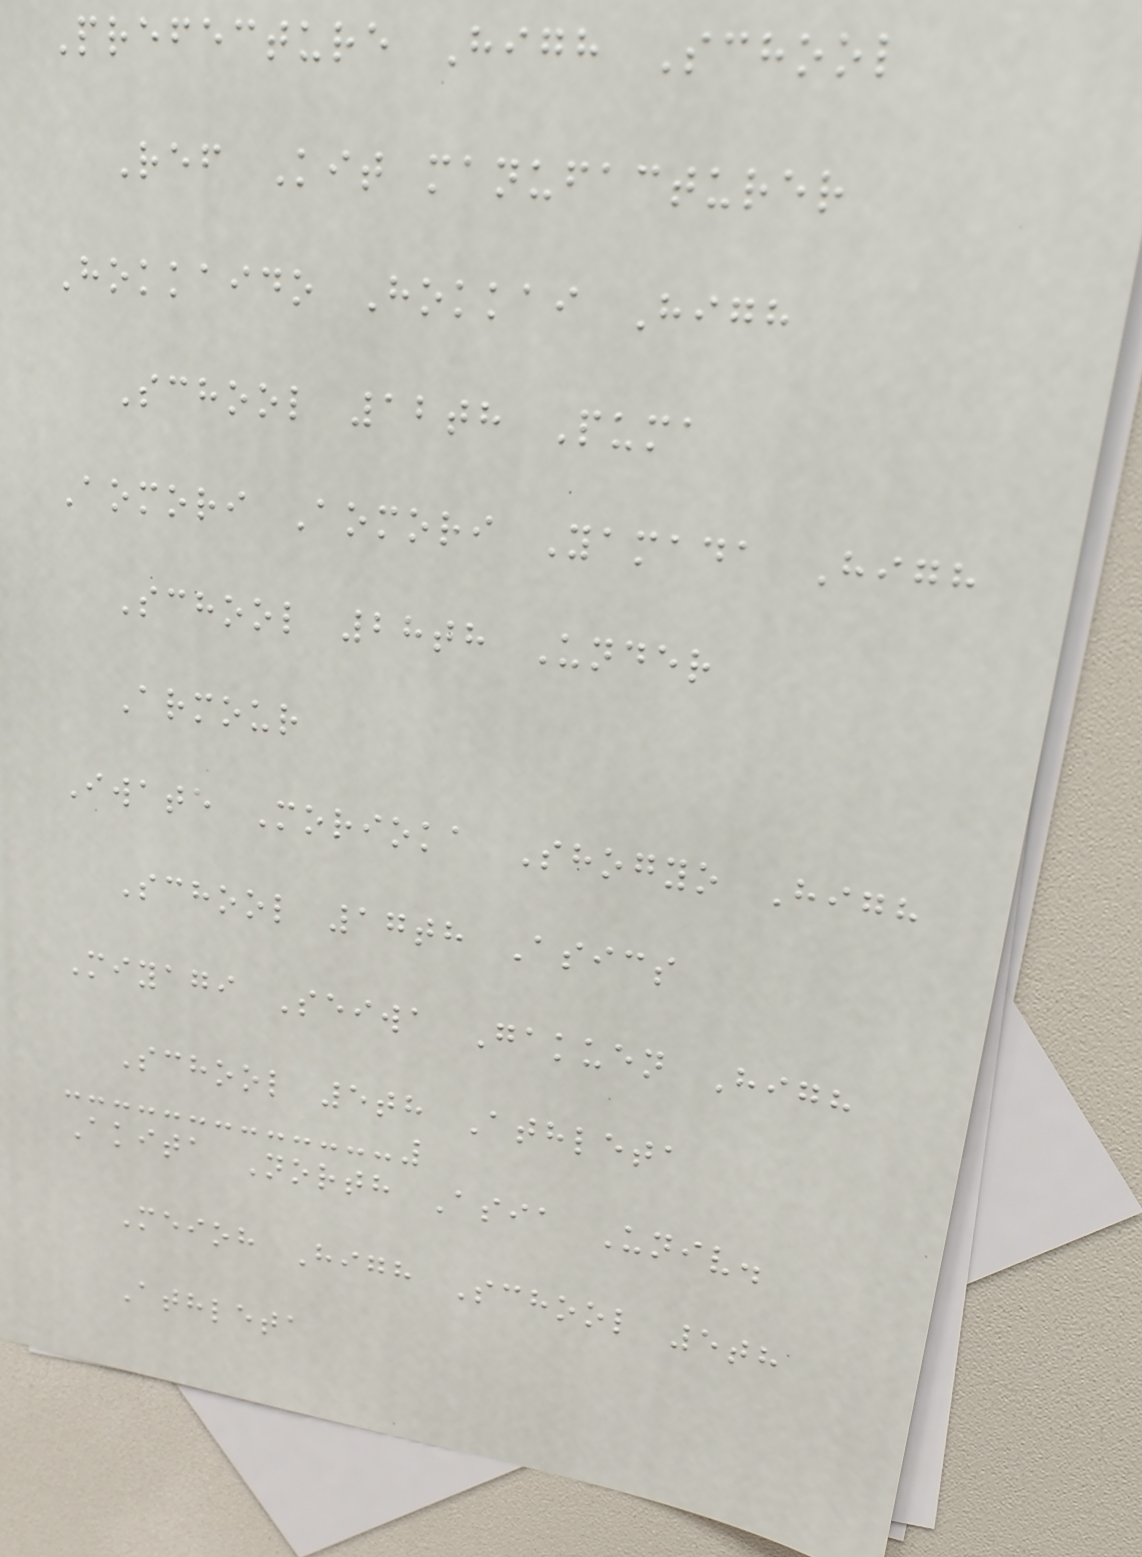Prefecture High School
Ref Kit manufacturer
Hokkaido Hokkai High
School 12th Puma
Aomori Aomori Yamada High
School 28th Under
Armour
Iwate Morioka Shogyo High
School 17th Asics
Miyagi Seiwa Gakuen High
School 5th Athleta
Akita North Asia Univ.
Meioh High School 5th
Athleta
